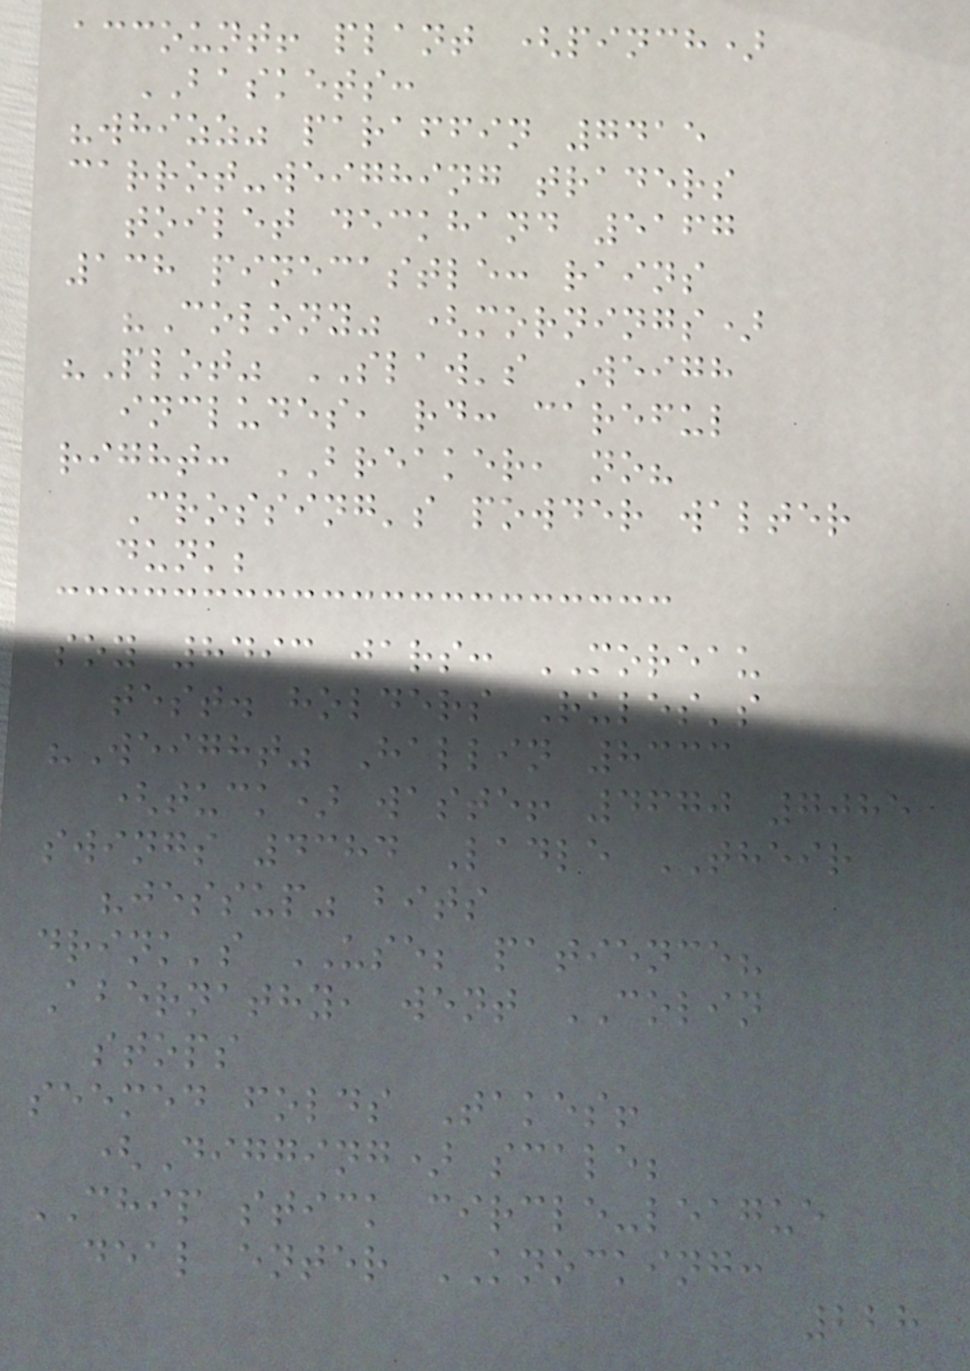account! plant (pinch)
BASKETS:
"whizz" paraffin 7415
carrot-weighing traders
toilet deckhand 5167
138 pinecastle: rains
"Colony" (mornings)
"Plot" SLAW's Weigh
includes, rd: careful
right: BREAKER, no?
Crossing's powder walter
dunk;
soy 8493 jars: MOREAU
test. holders Rules's
"Weight" Hallin 8333
(tuck) waste! 4670 7085
swings 4384 Ladle THEIR
"jessup" bits
drink's USE; patience?
Abernathy, went COLIN
stops
seemed folds Takes!
(Digging) scale;
CHIP stick circle-league
deal enter KNOCKING:
228
